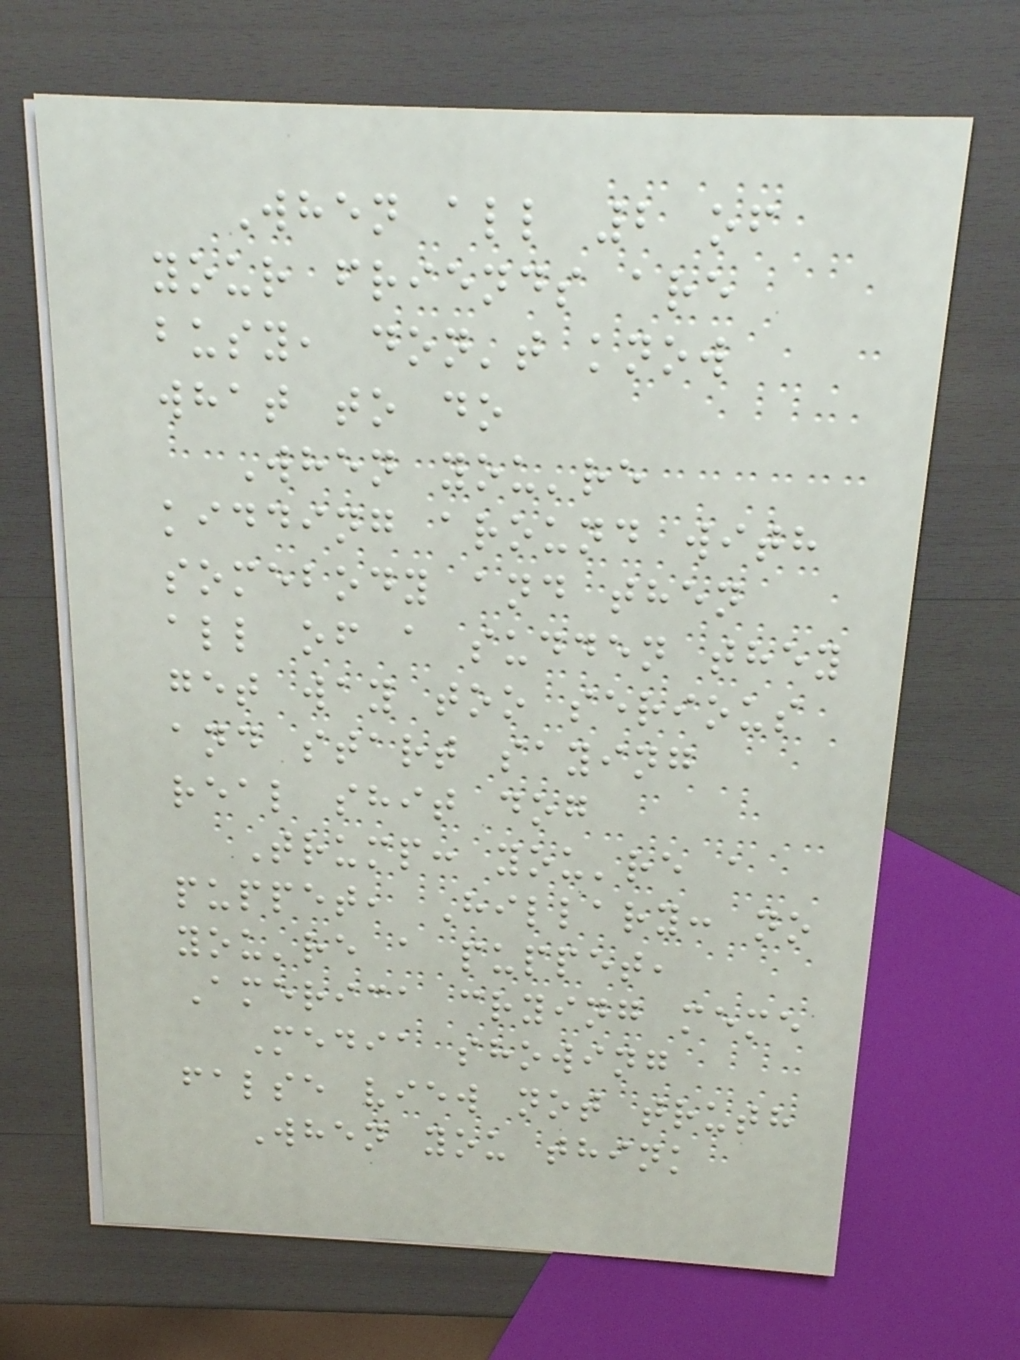When all 2 of
your friends are
busy, don't know
what to do
When you're
kidding around with
somebody and then
all of a sudden they
get way too serious
and start saying
real shit dog
Trump: you're a
puppet, Hillary: no
you're a puppet,
America crying meme
Media showing
false view not truth
When you think
